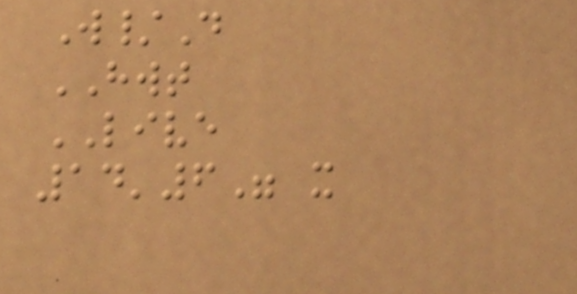W/D
HWT
LIVE
14'6" x
